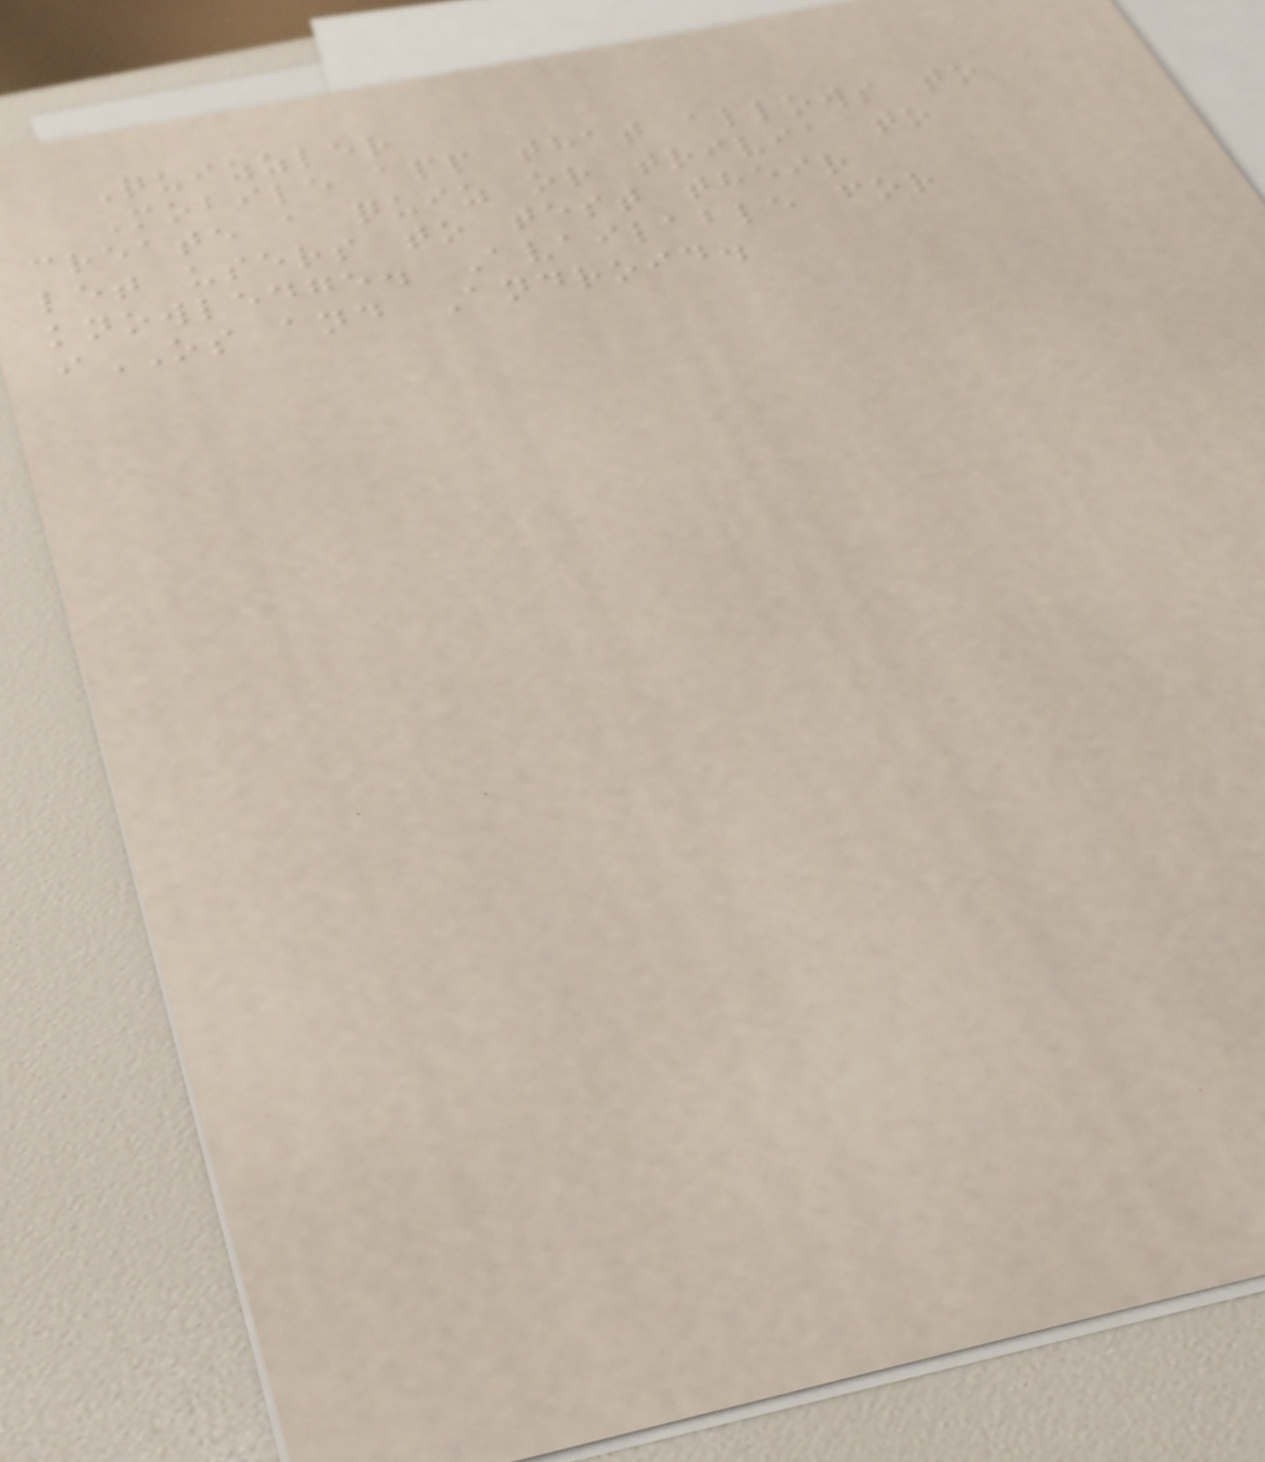Quizzler
Mobile app that allows to
create a quiz or trivia to
let users to test their
knowledge. Available for
iOS and Android.
